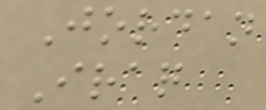Jordan
Iraq
